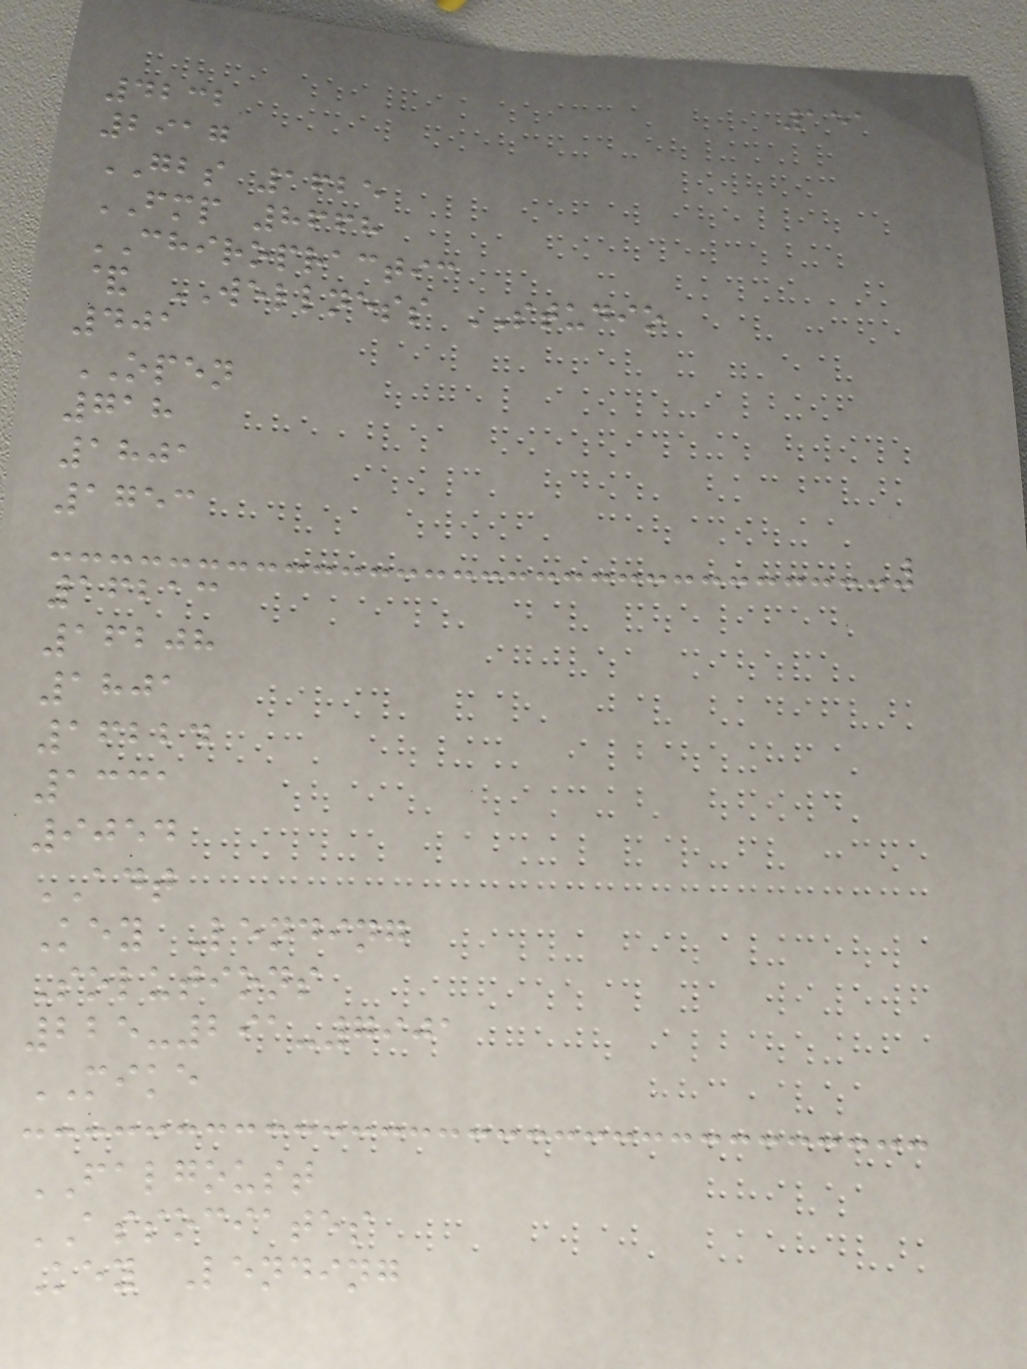151
4232
2917
GBS 1625
FMP 8668
CHIROPRACTIC
& WELLNESS STUDIO
401
OPEN
718
1801
1753
16213
16208
1801
16224
1331
9054
ADT
Key Lending
Solutions
225-291-7901
MIKE
FALGOUST
ASSOCIATES
Key Lending
